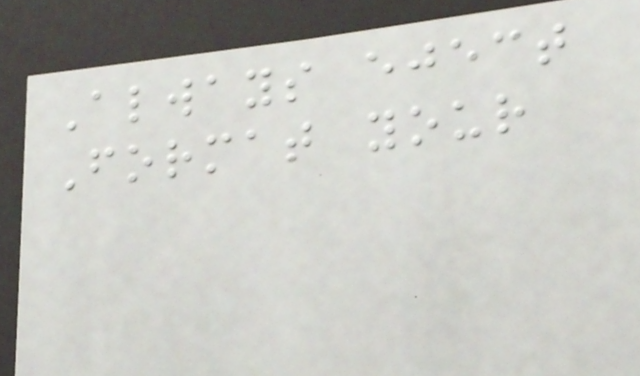Always eject
Format your
